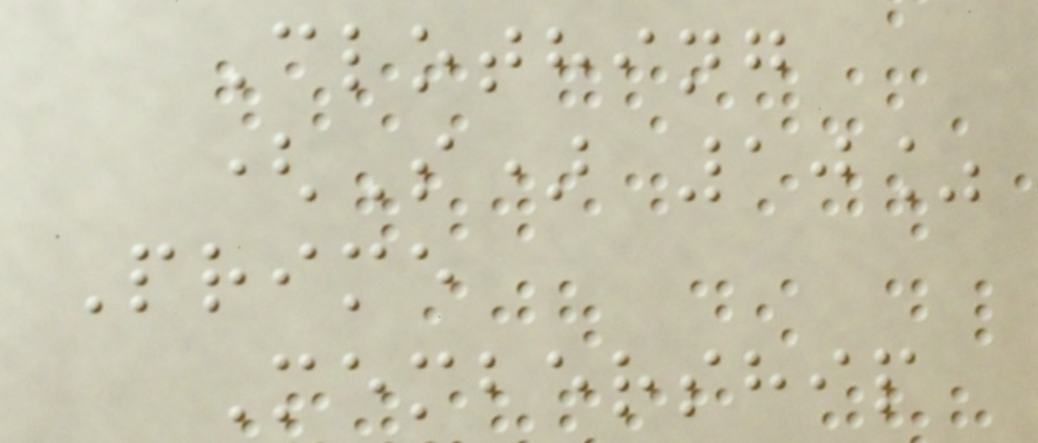Clothing
(S) 10%
Prime
Membership
